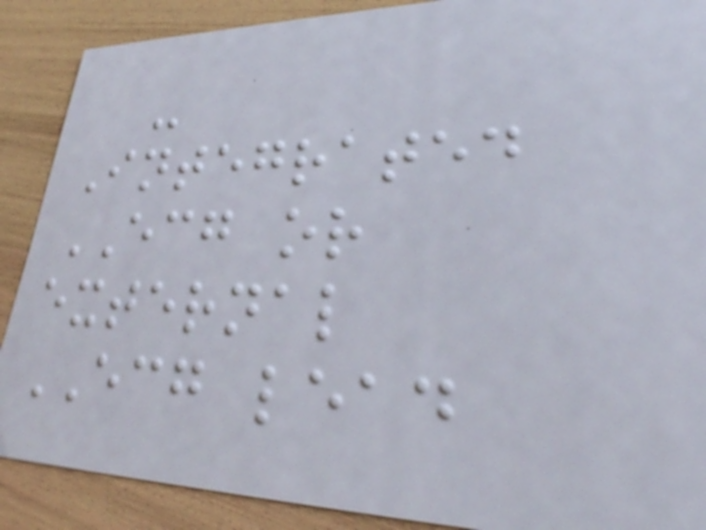-
Integrated
ECG or
external
ECG lead
